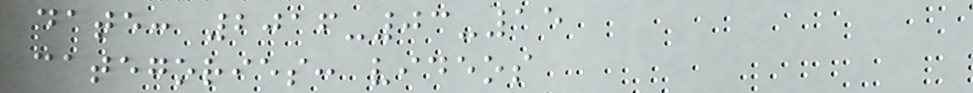date: 2016-03-15
categories: videos
